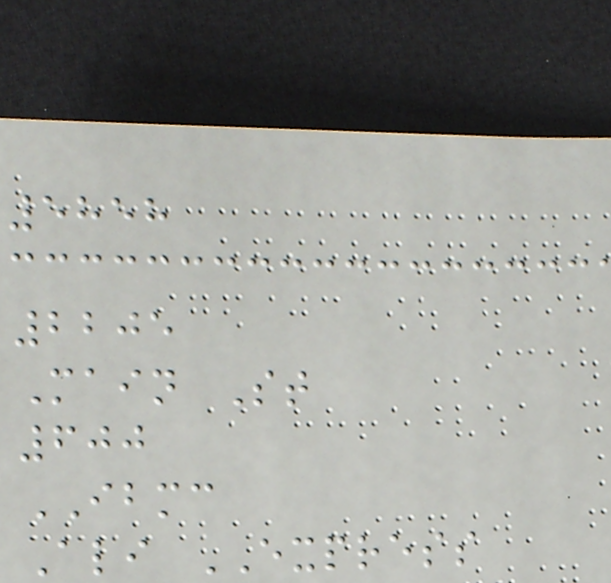5858
2205
Main St
600
IBMC
Ali EXPRESS
